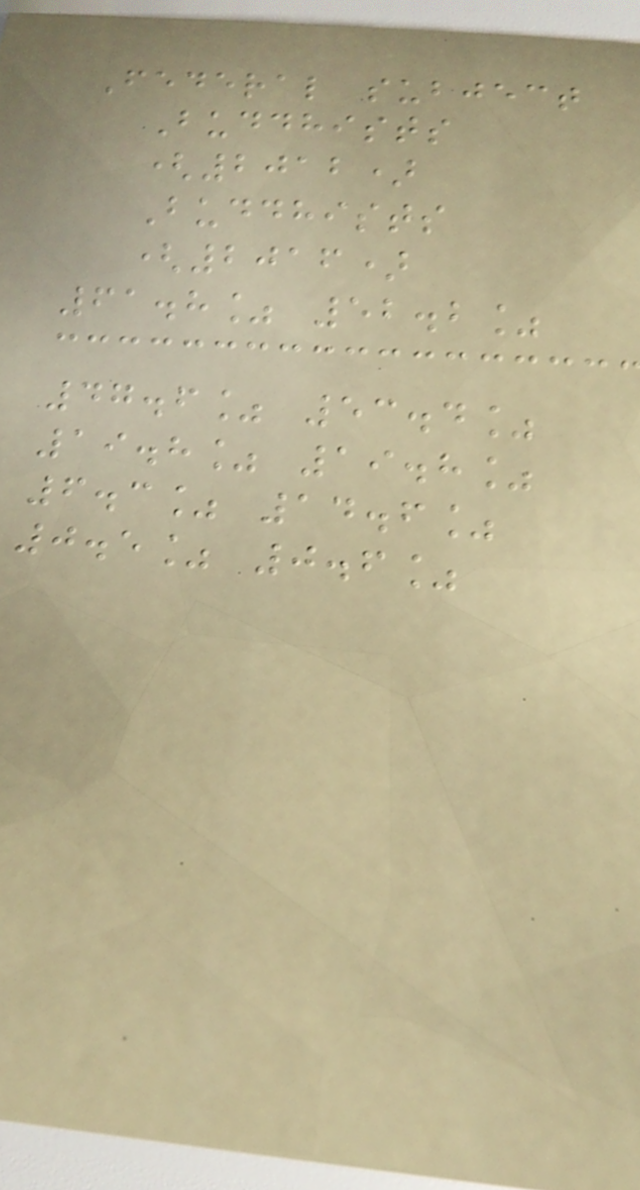Federal subject
Buddhists
(2012)
Buddhists
(2016)
61.8% 52.2%
47.6% 53.4%
19.8% 19.8%
6.3% 14.6%
0.5% 0.6%
